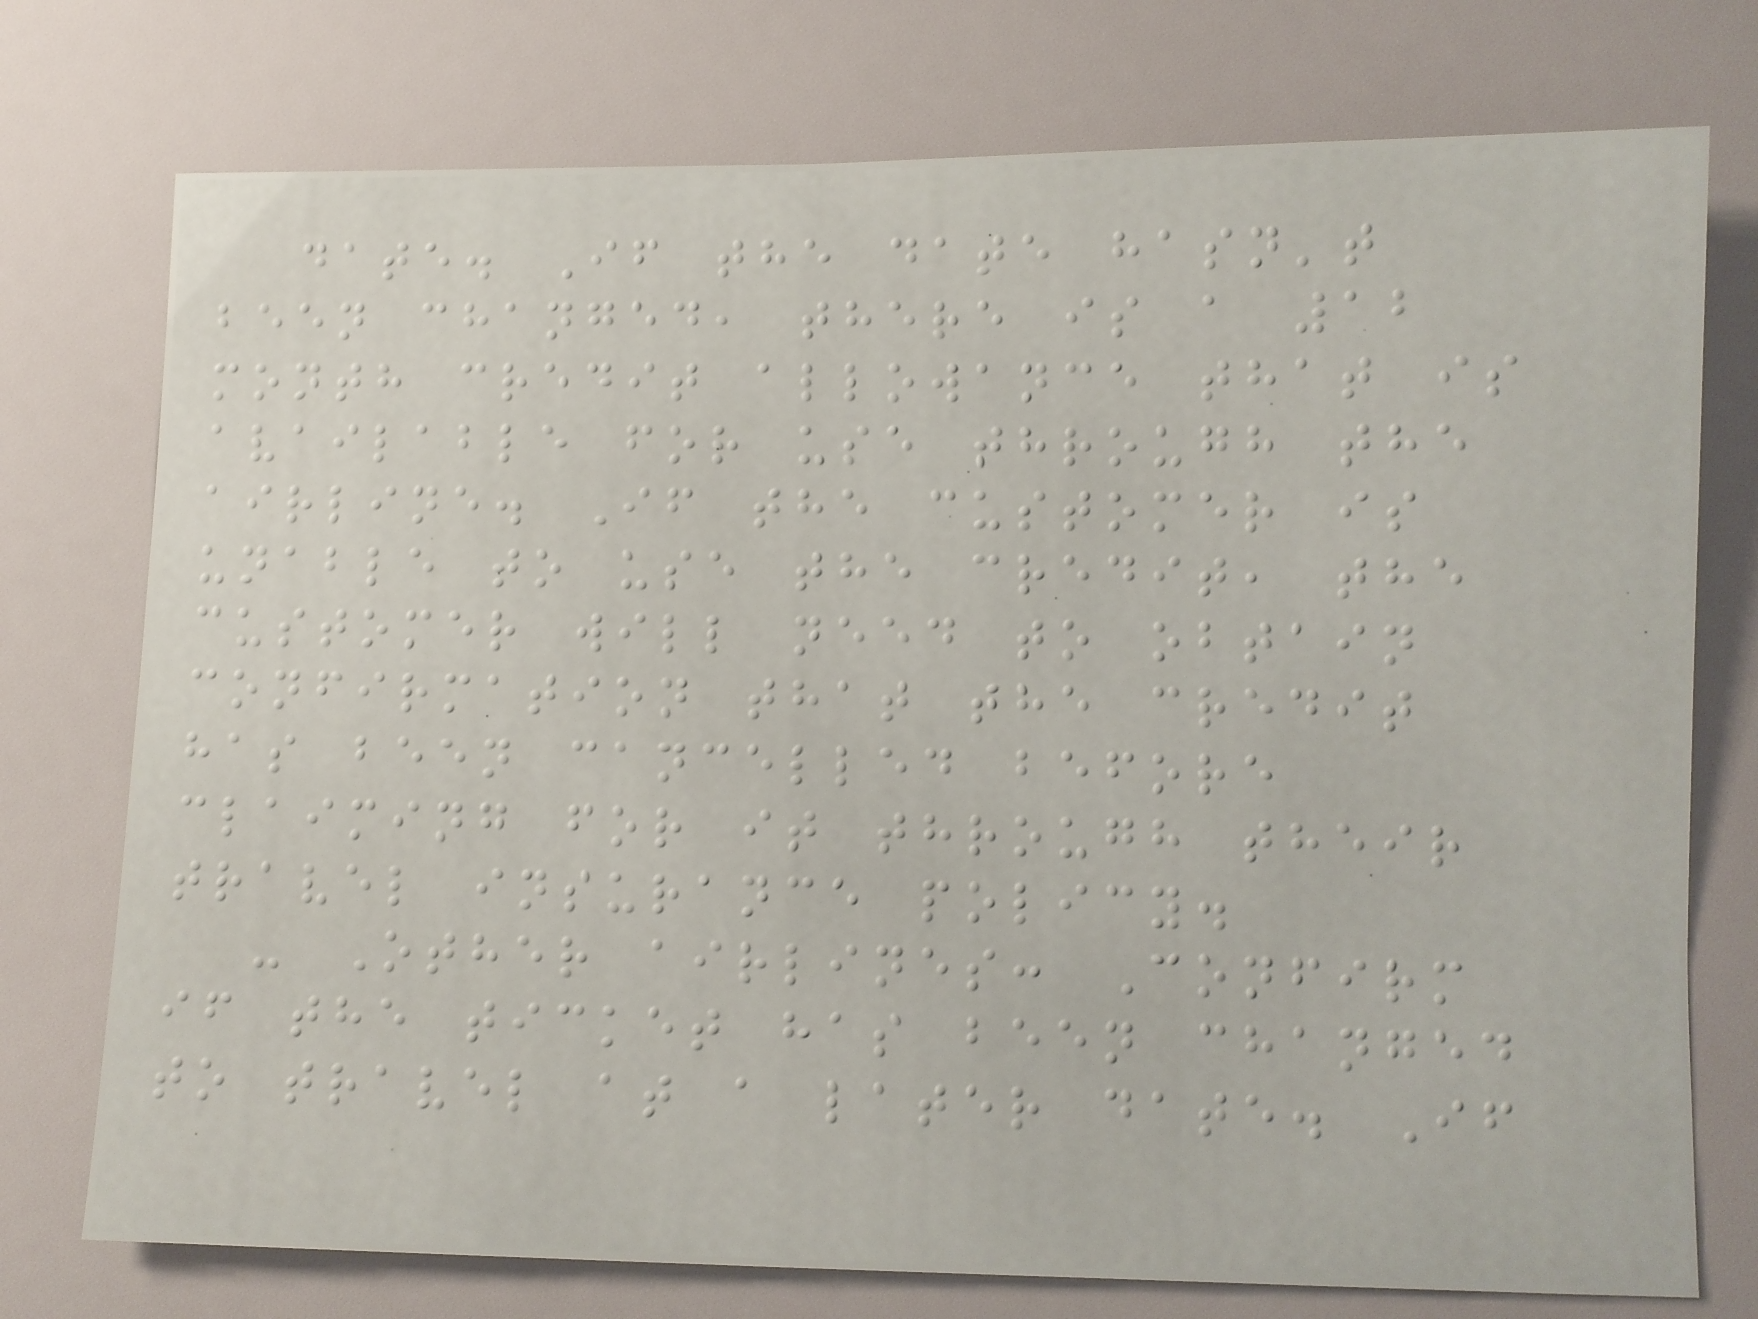date. If the date hasn't
been changed, there is a 12
month credit allowance that is
available for use through the
airline. If the customer is
unable to use the credit, the
customer will need to obtain
confirmation that the credit
has been cancelled before
claiming for it through their
travel insurance policy.
- Other airlines: Confirm
if the ticket has been changed
to travel at a later date. If
